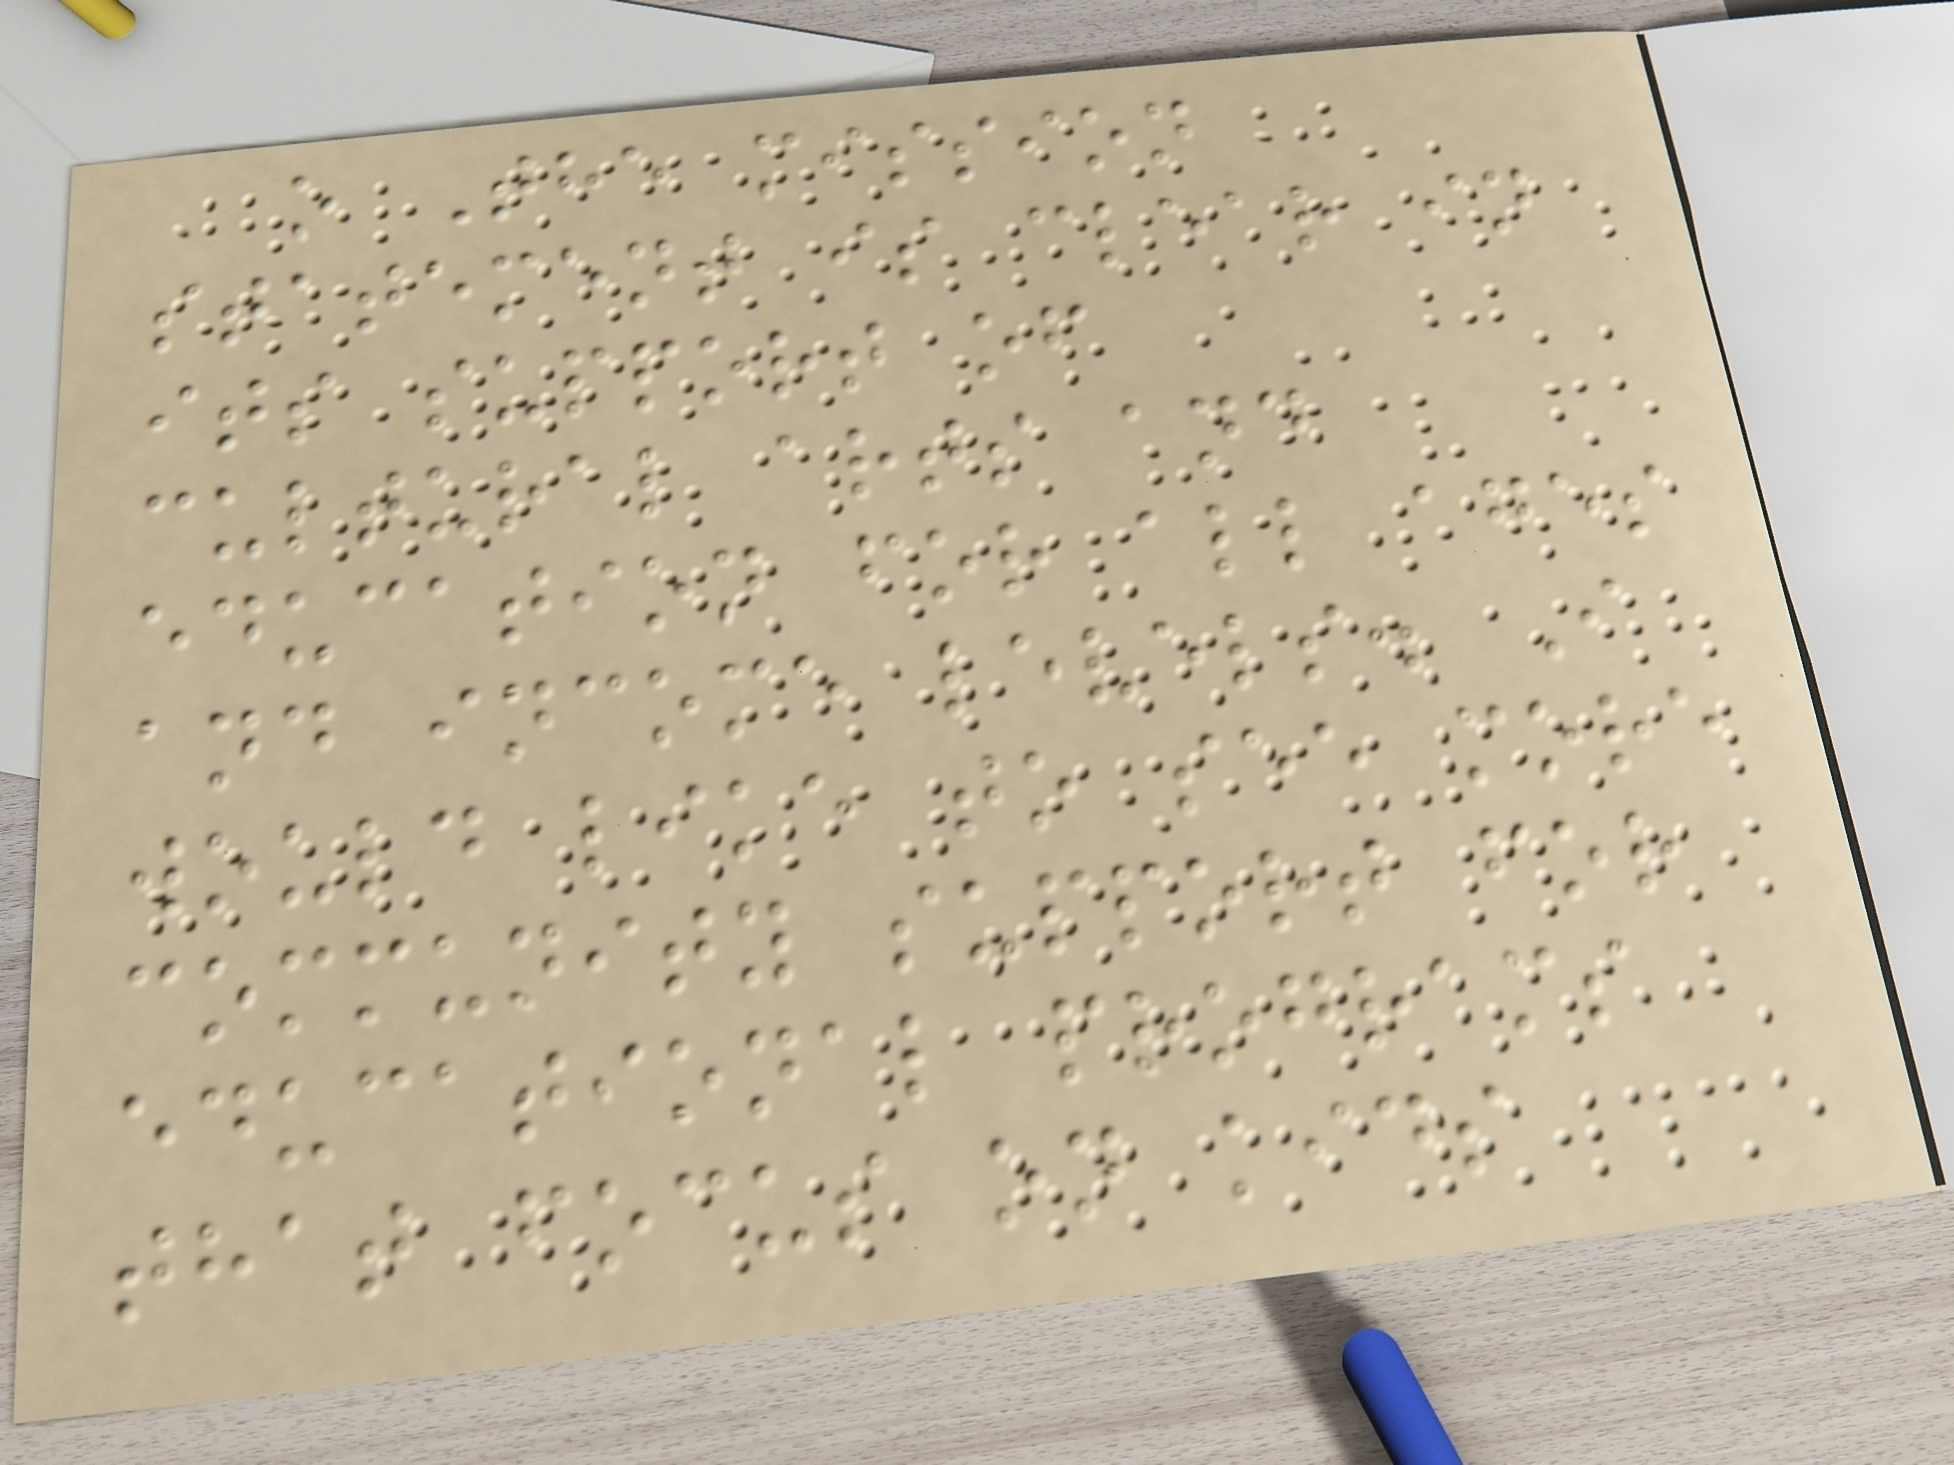o The mission
statement is clear in
its support of
cultural arts and
education for all ages
and income levels. I
would like to see more
community support for
educational programs
that focus on kids
